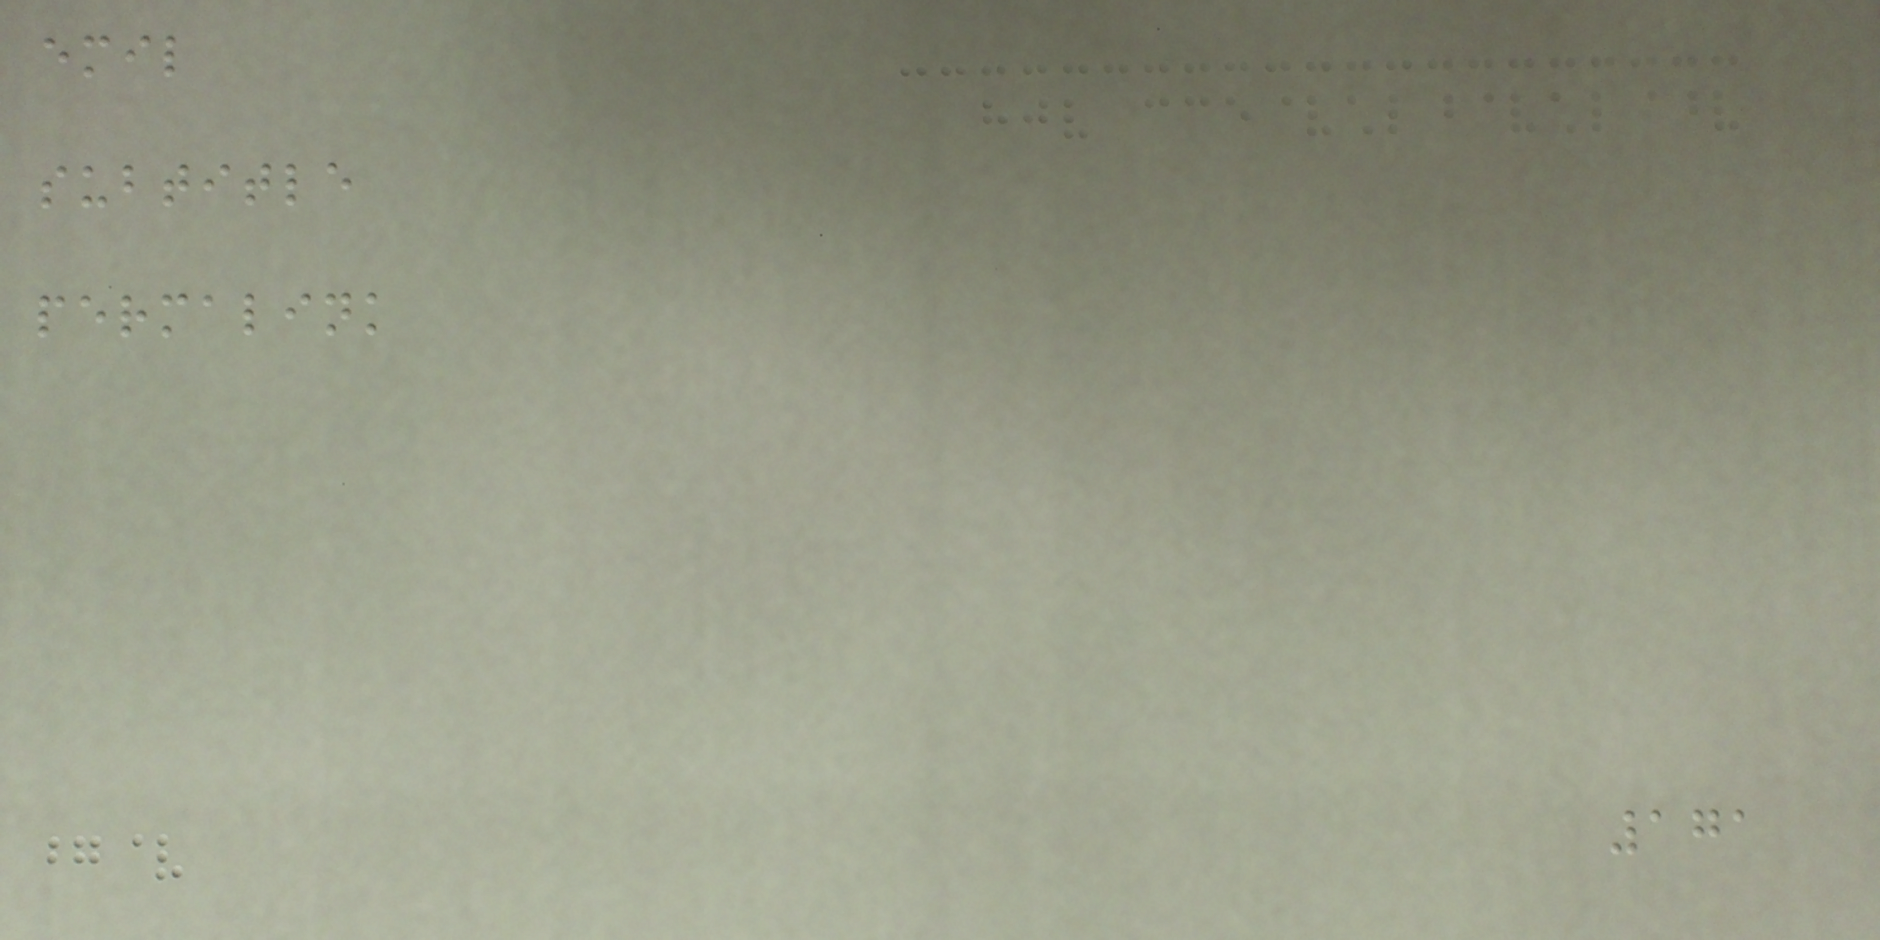emil
subtitle
permalink
171
